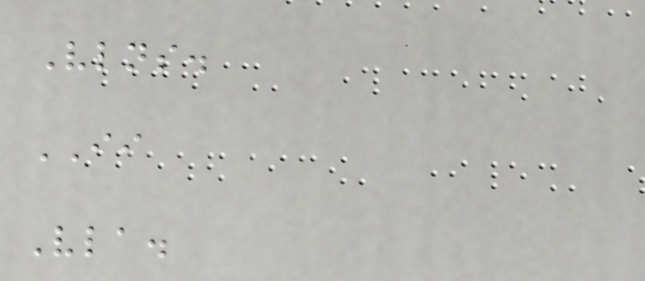Vlns.
II
Vla.
